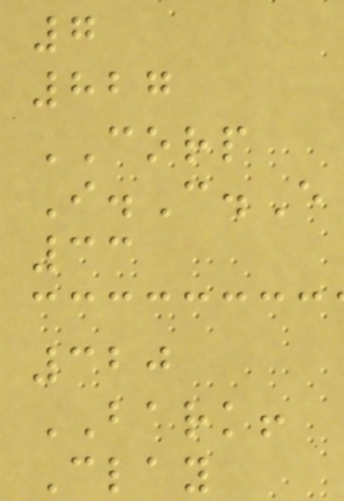7
827
CORP
I.C.E
33
320
BARK!
Clay
